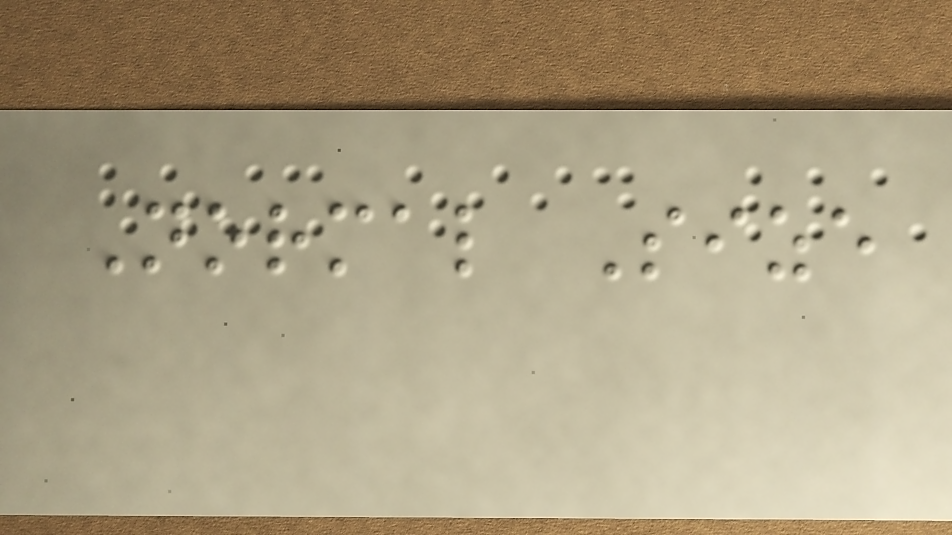Normal Size
